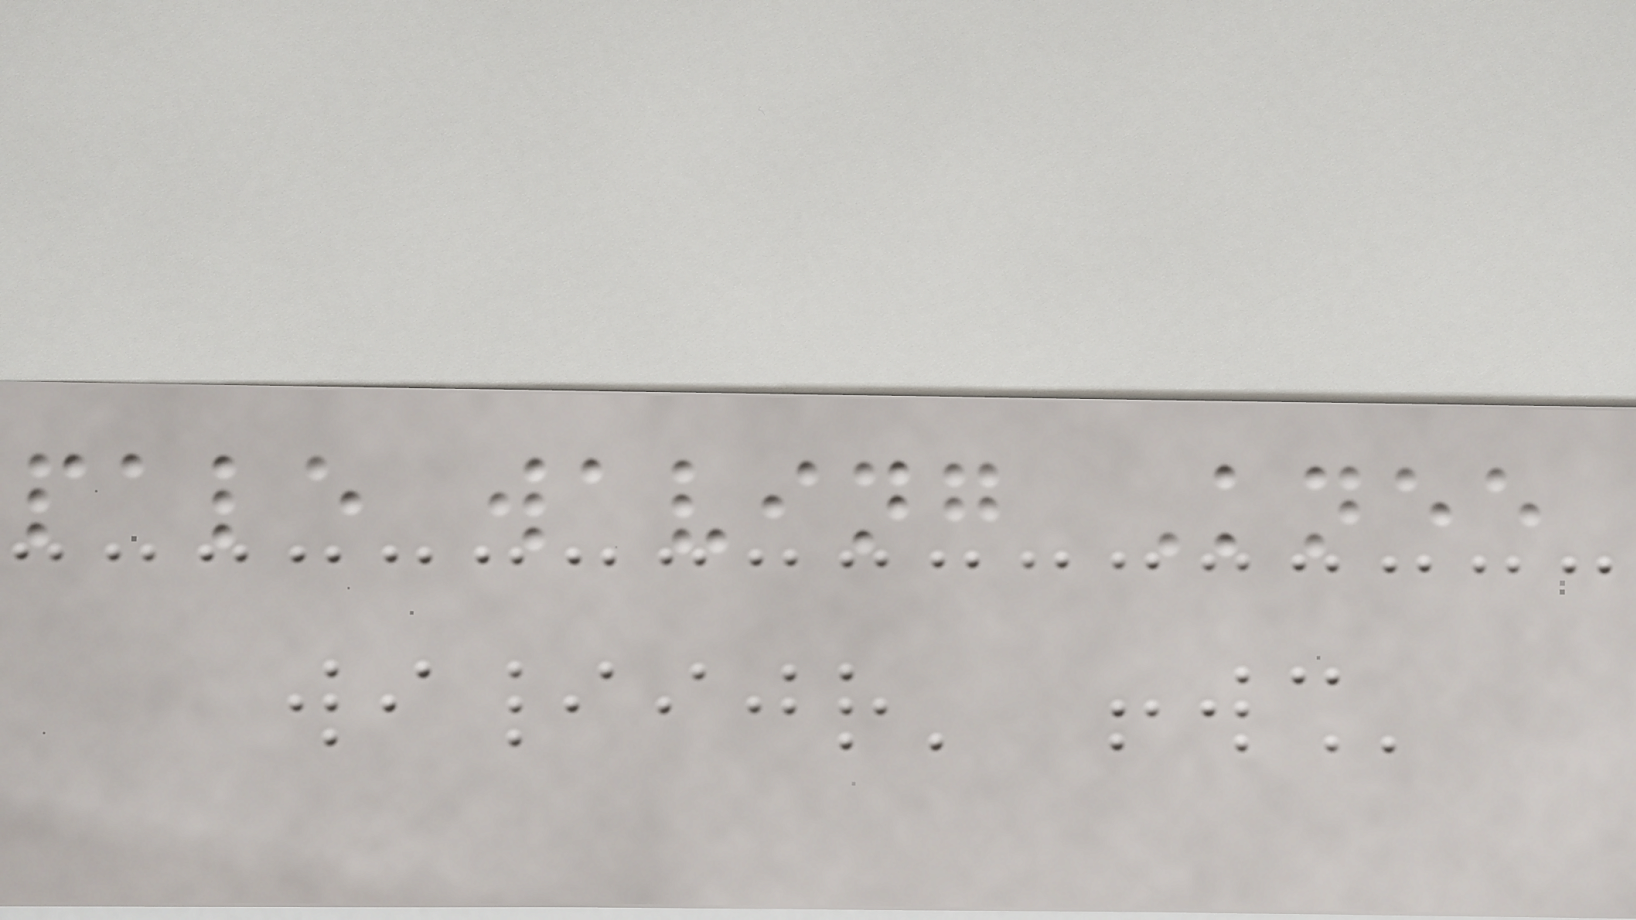pale waving Knee
